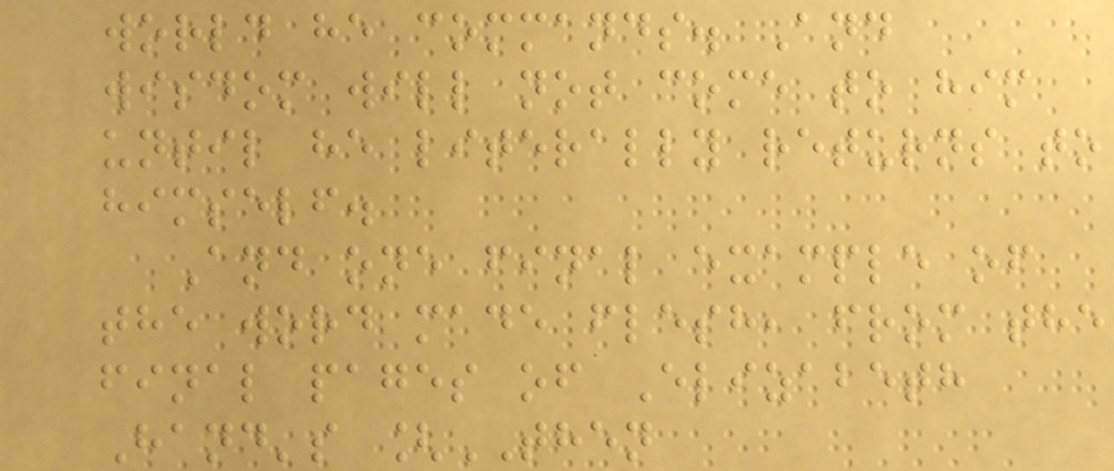world he commands. And
wisdom will not come to him
until he literally returns to
himself.
And one final example of
the word made flesh, from the
final pages of Elizabeth
Hand's [THEN
